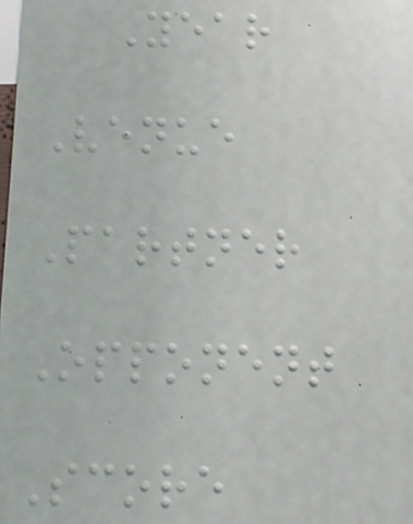Year
Venue
Partner
Opponent
Score
